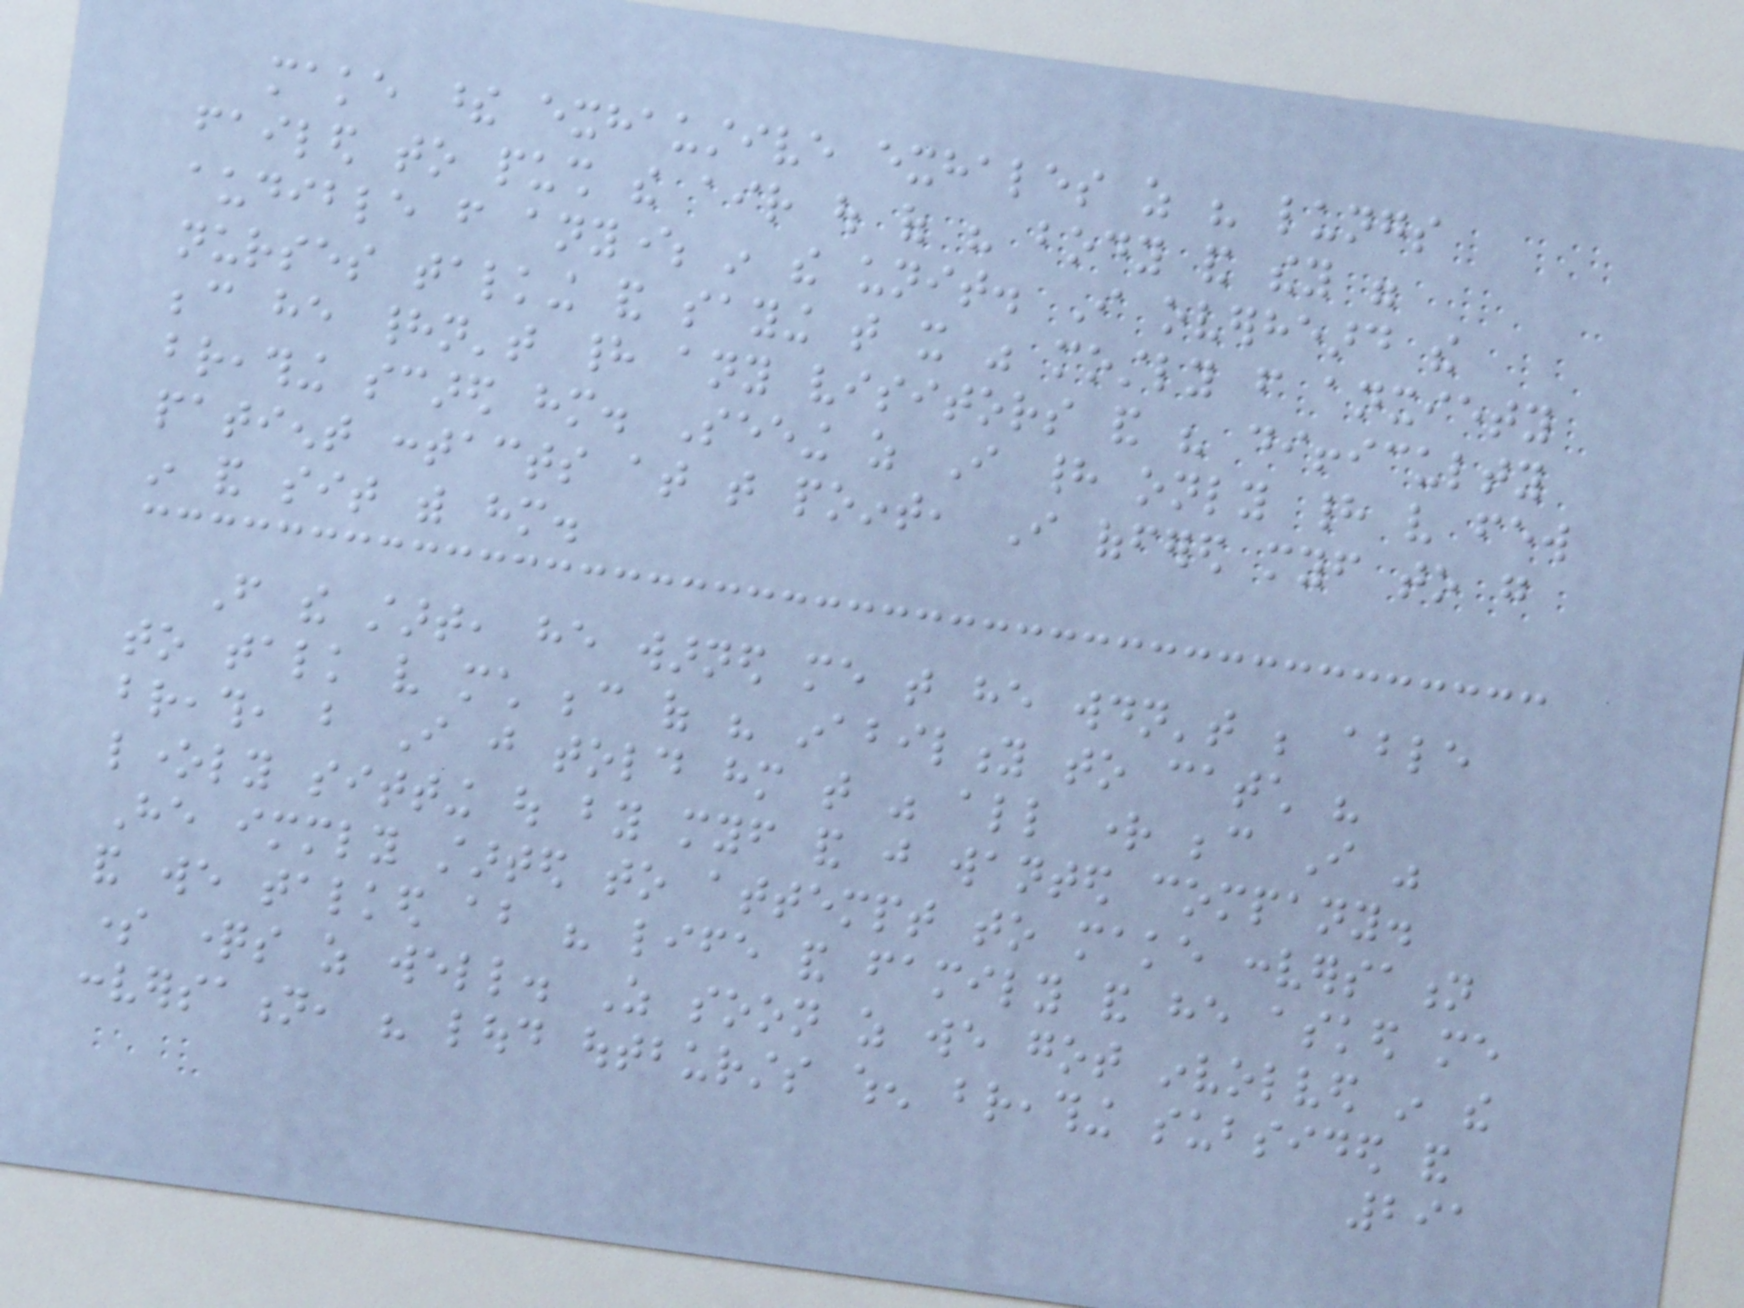make these exhaustive exhales as his lungs
failed to push the air out of his body and they were
audible from anywhere in the unit. I overheard the
nurses talking and saying that it was mostly from anxiety
because he hadn't had any visitors and his difficulty
breathing scared him. Seeing as I had only had very few
patient contacts at that point, I offered myself to go
in and sit with him.
From the start, he warned me that he wouldn't be able
to talk very much because of his inability to catch his
breath, but I just told him that was all right because I was
lonely sitting out by myself and just wanted company.
He immediately started to attempt to make conversation
and we talked about his life and family and he asked me
some questions as well. As soon as we got involved in the
conversation, his loud outbursts when breathing subsided and
291
